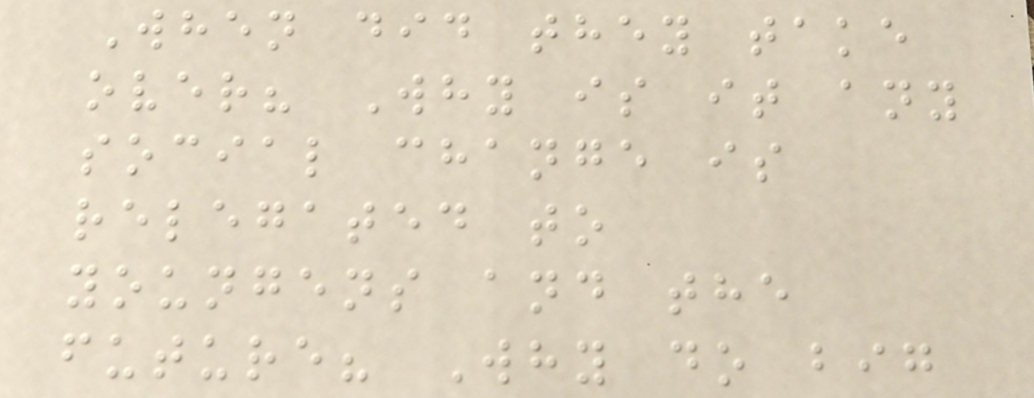When did they take
over? Why is it any
social change is
relegated to
youngens and the
future? Why do big
